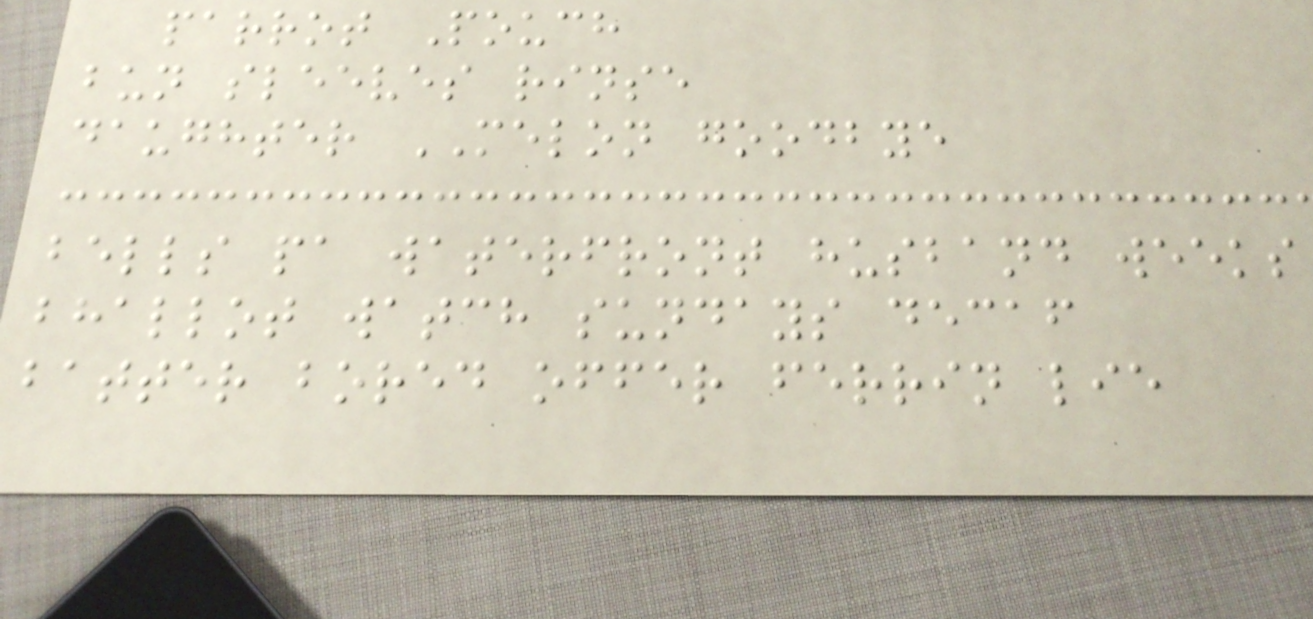parrot Pouch
bun sleeves rinse
daughter MELON goodbye
bells pa waterfront husband weeks
bhallot watch sundays decaf
batter bored offer ferrin lie
